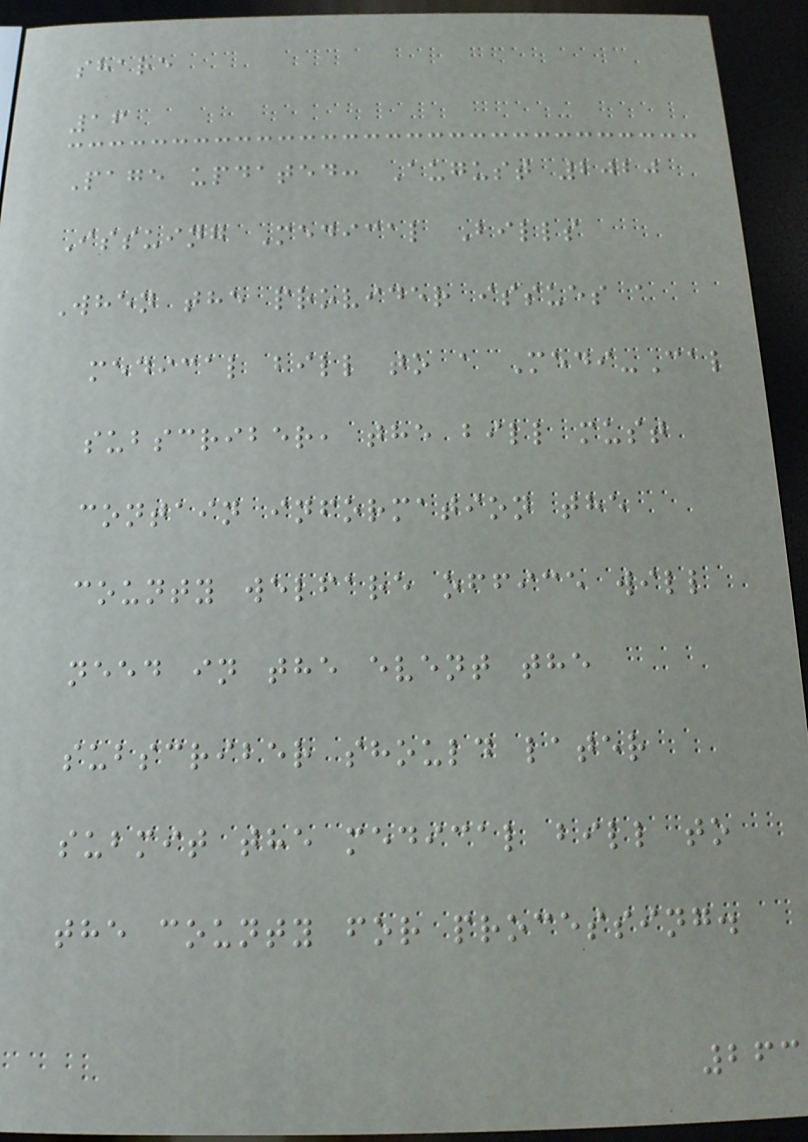share
16
Page updated: August 2020
Issuing Medical Bills
When the provider issues a
medical bill to a Medi-Cal
subscriber, the bill must
contain information the
county welfare office will
need in the event the
subscriber should later
submit the medical bill to
the county for processing.
263
